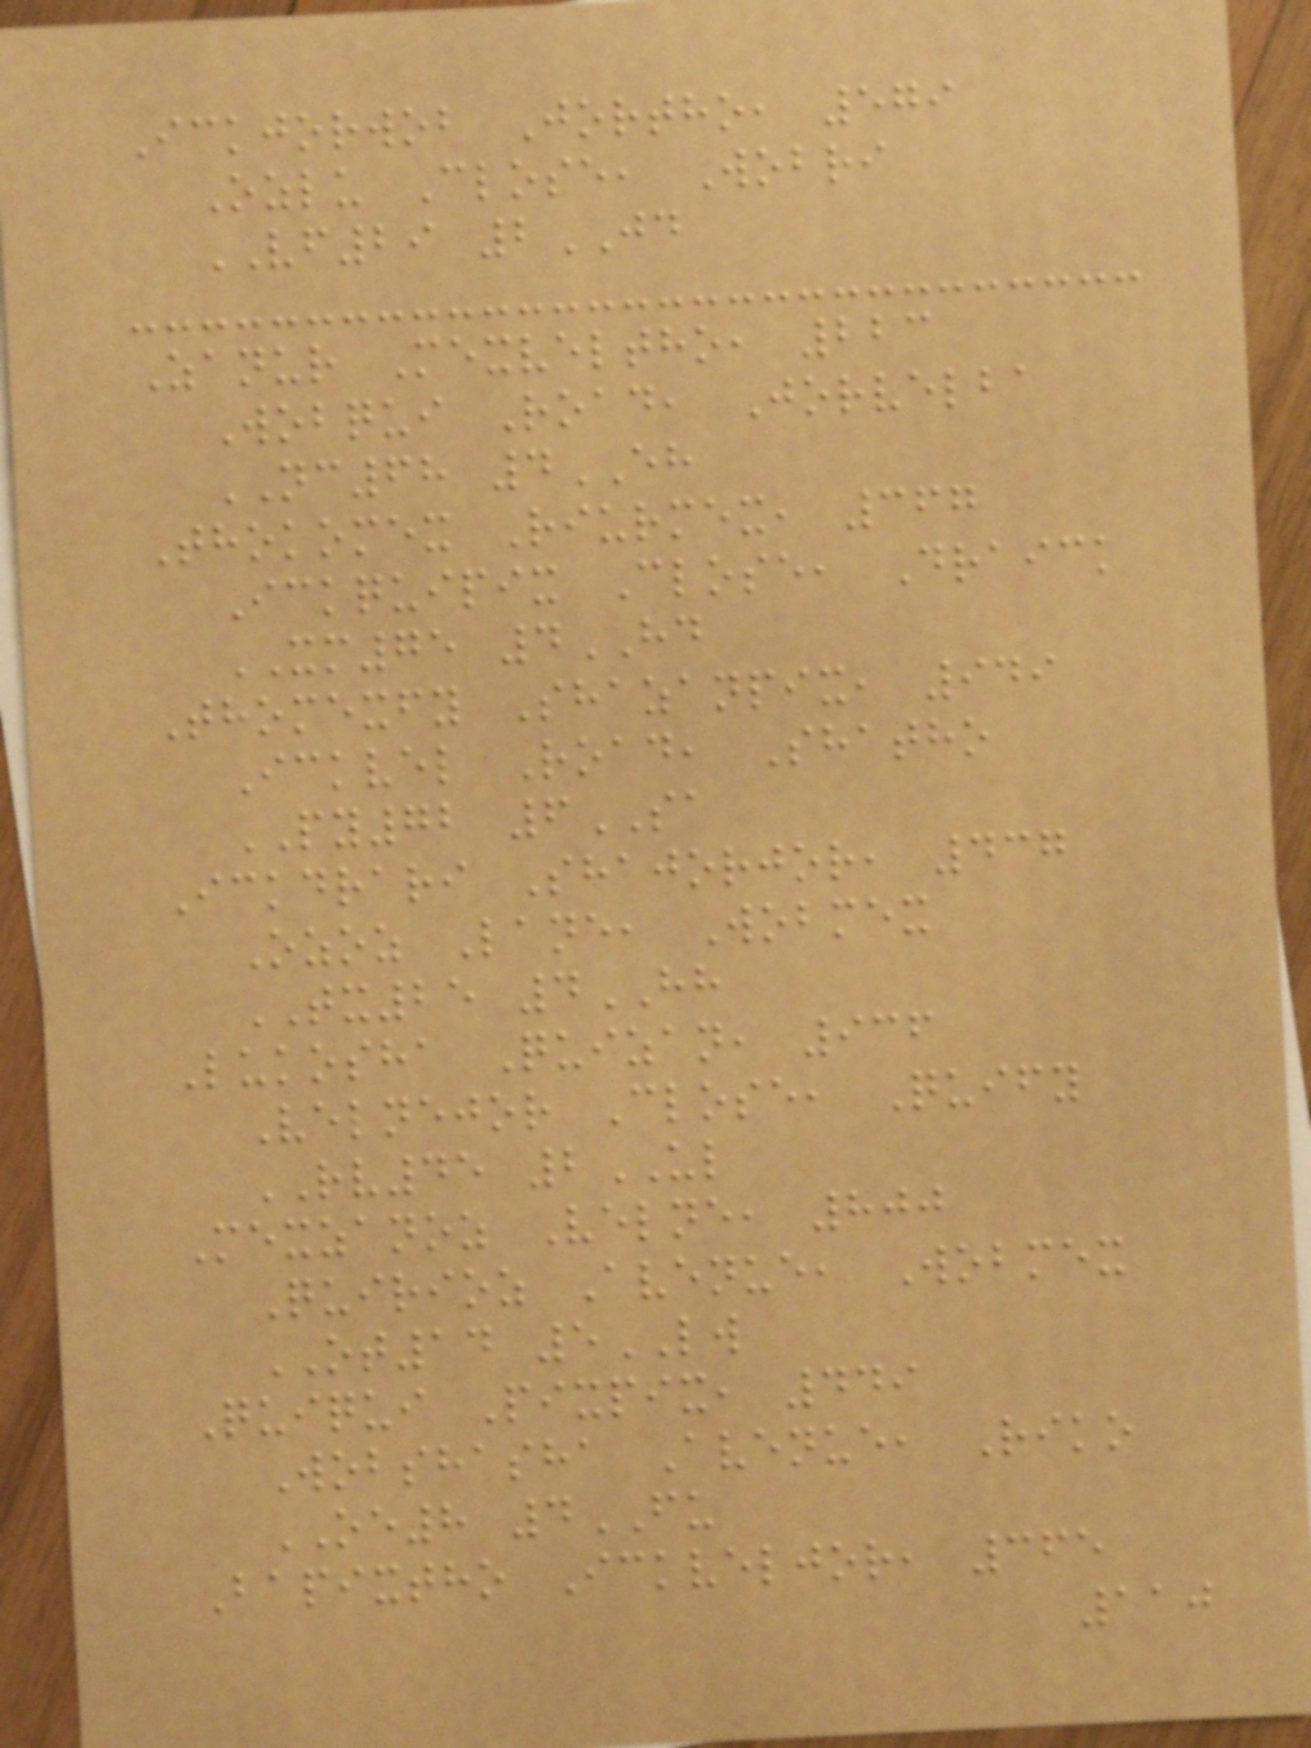Ickjorwob Jortho, 579
Ozlu Close, Wobri
VF29 2JD
Zanur Mexveltho, 223
Wobqui Road, Jorvelba
NC68 4EH
Thokomex Riurmex, 367
Ickquipix Close, Draick
XM75 4HD
Thomexfy Shazanpix, 949
Ickvel Road, Shatho
PY72 6SA
Ickdrari Shajorjor, 437
Ozoz Lane, Wobmex
TX25 4HH
Lukosha Quizan, 936
Velnejor Close, Quify
RV45 2UL
Mexzanoz Velne, 800
Quirioz Avenue, Wobmex
OT14 5LW
Quiqui Pixpix, 449
Wobshasha Avenue, Riko
OE8 4FU
Bapixtho Ickveljor, 365
110
